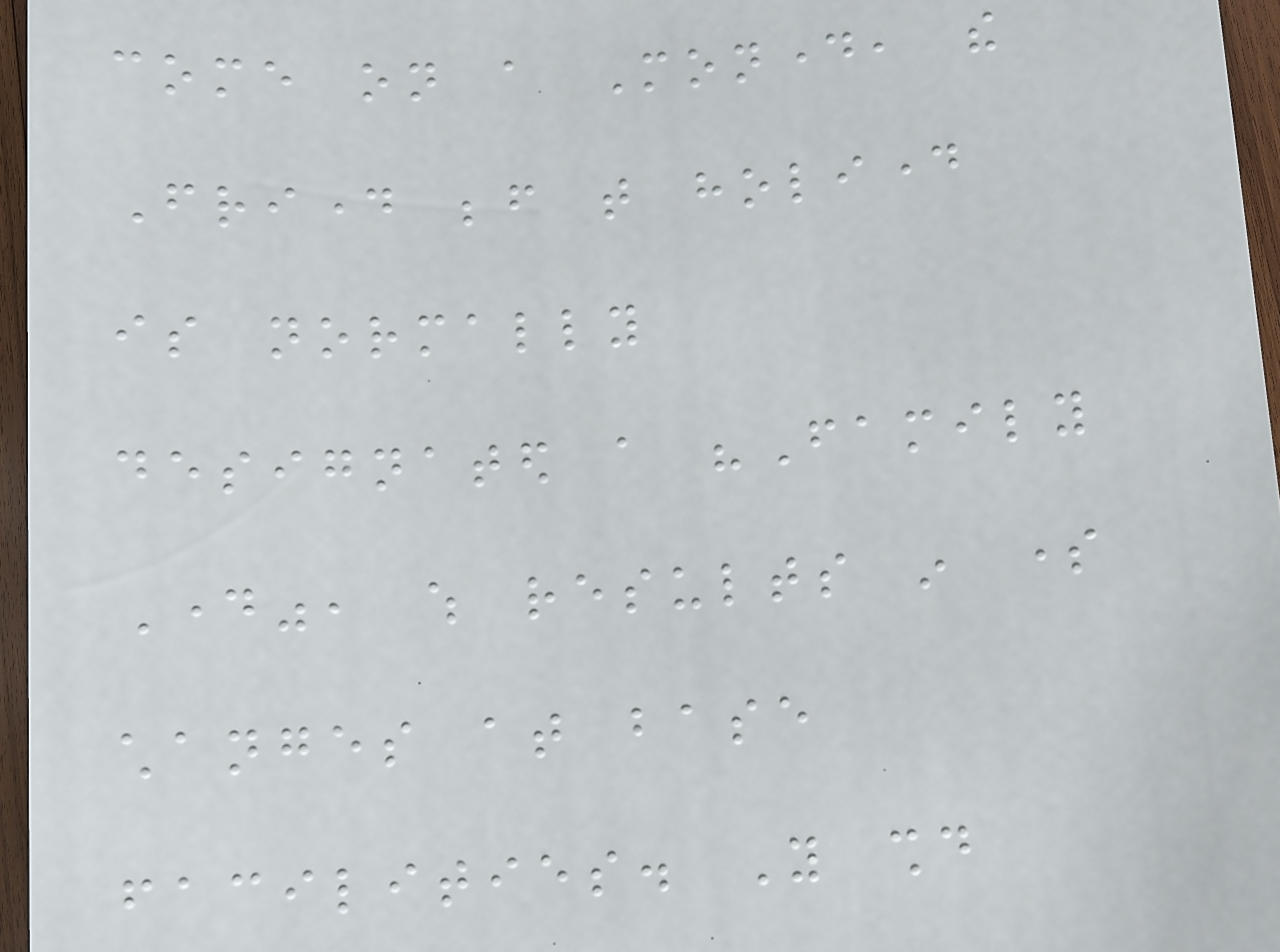come on a Monday, the
Friday before that holiday
is normally
designated a "Family
Day", which results in some
changes at base
facilities. You should
